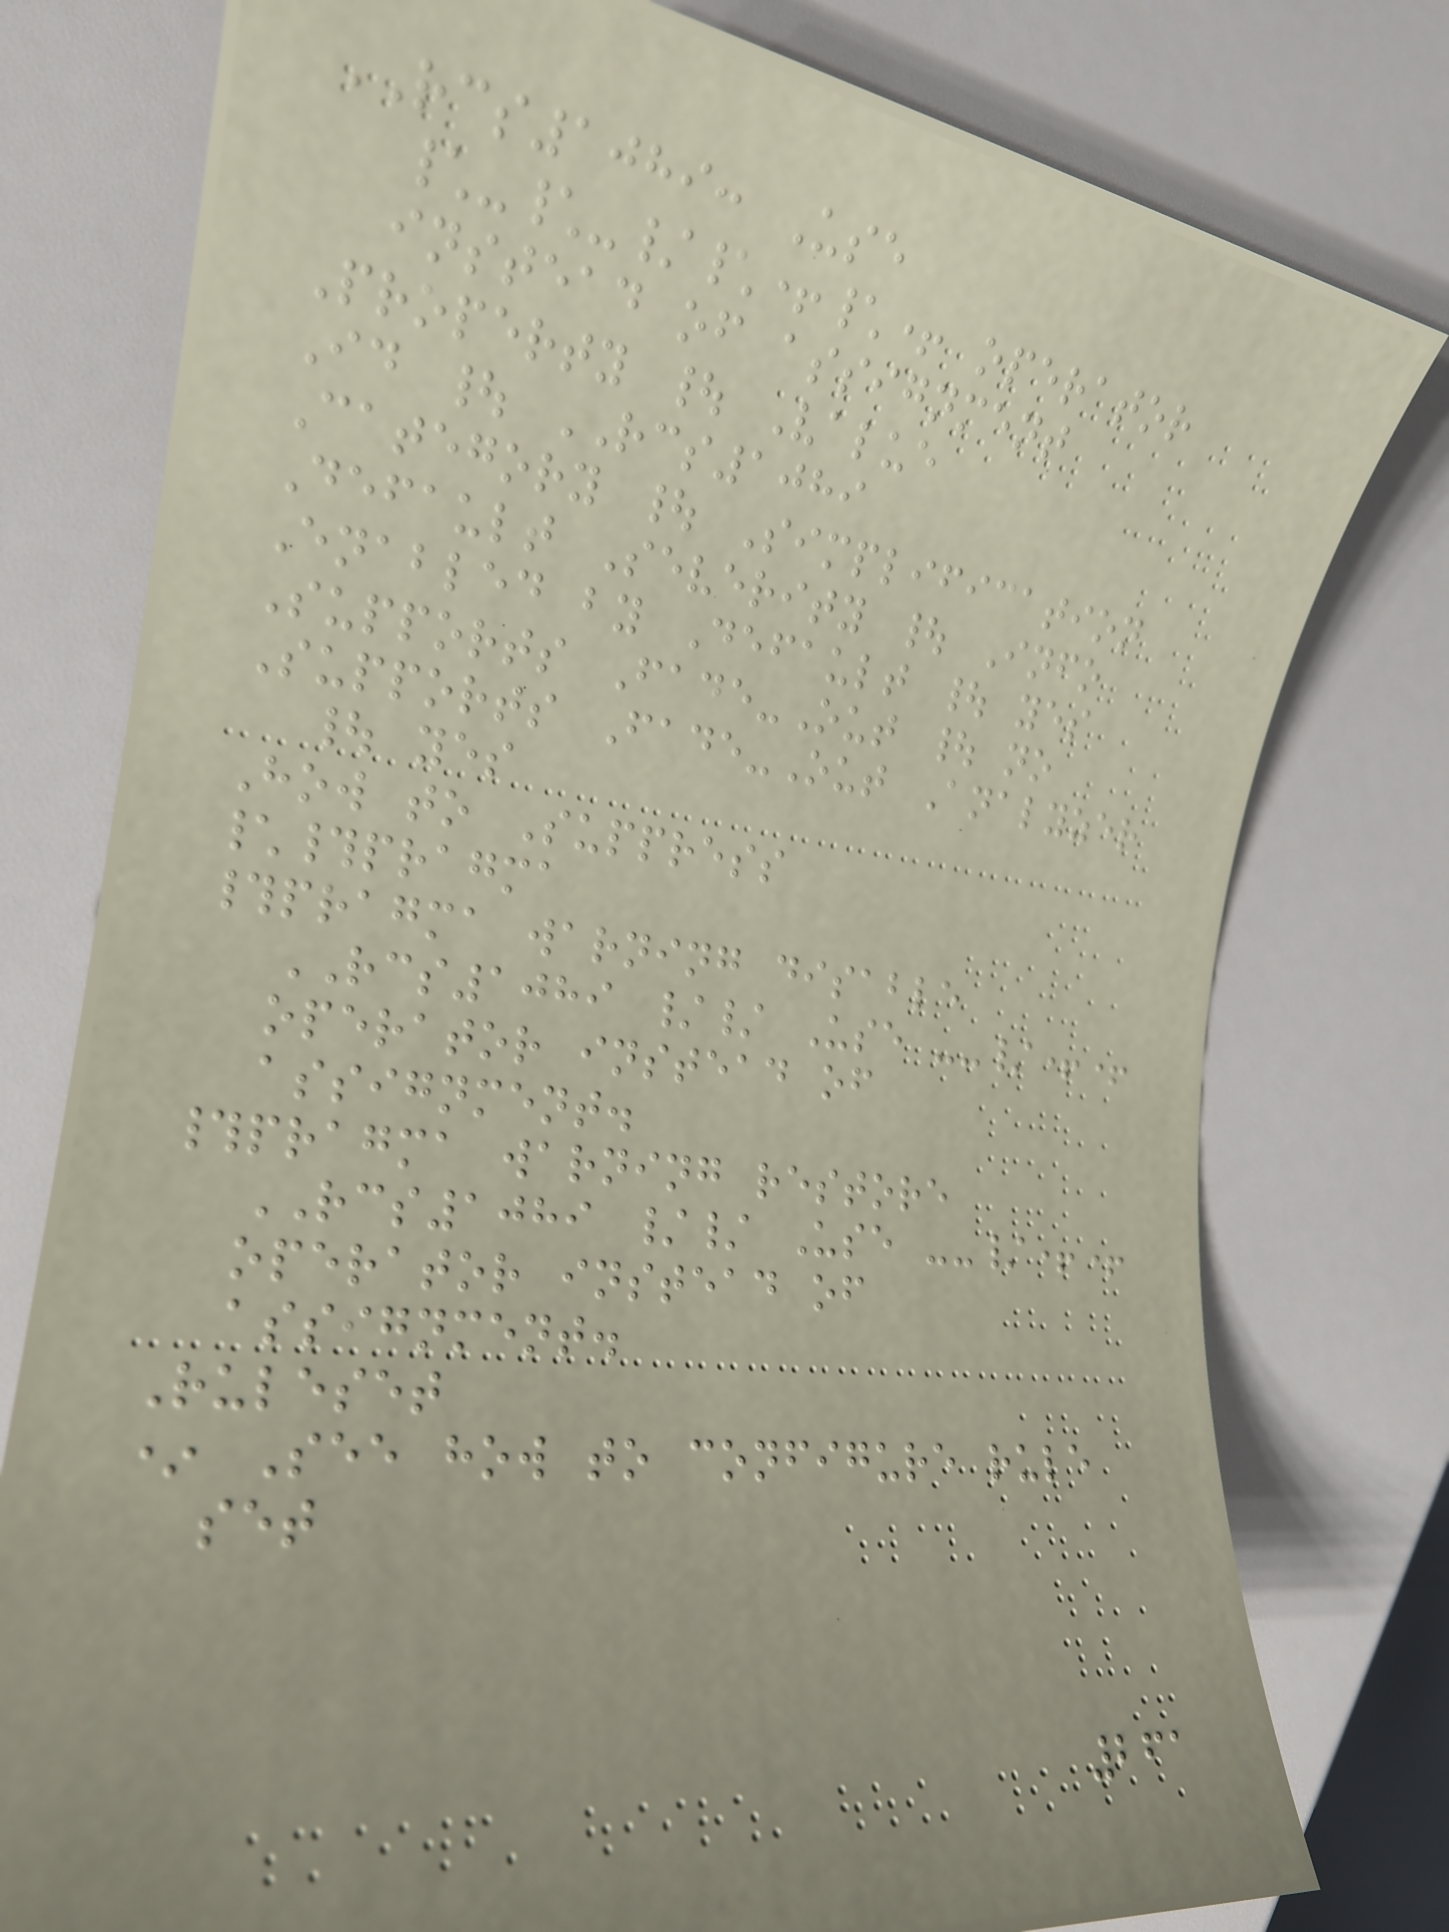RCS1089: Use
\-\-/\+\+ operator
instead of assignment
Property | Value
Id | RCS1089
Category | Simplification
Default Severity | Info
Enabled by Default | yes
Supports Fade-Out | no
Supports Fade-Out Analyzer
| yes
How to Suppress
\#pragma
#pragma warning disable
RCS1089 // Use --/++
operator instead of
assignment.
#pragma warning restore
RCS1089 // Use --/++
operator instead of
assignment.
Ruleset
* See how to configure rule
set
261
